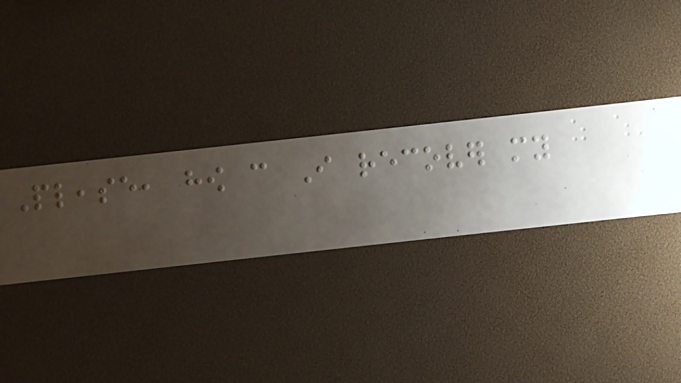Please, how can I recover my
